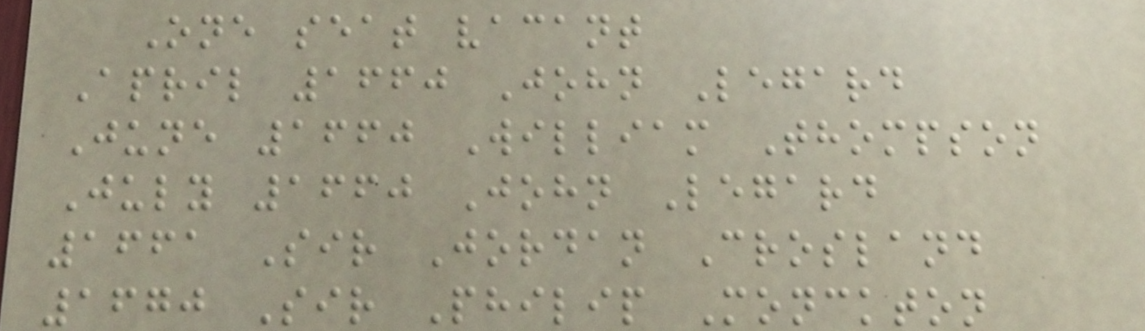One seat vacant
April 1660 John Legard
June 1660 William Thompson
July 1660 John Legard
1661 Sir Jordan Crosland
1670 Sir Philip Monckton
